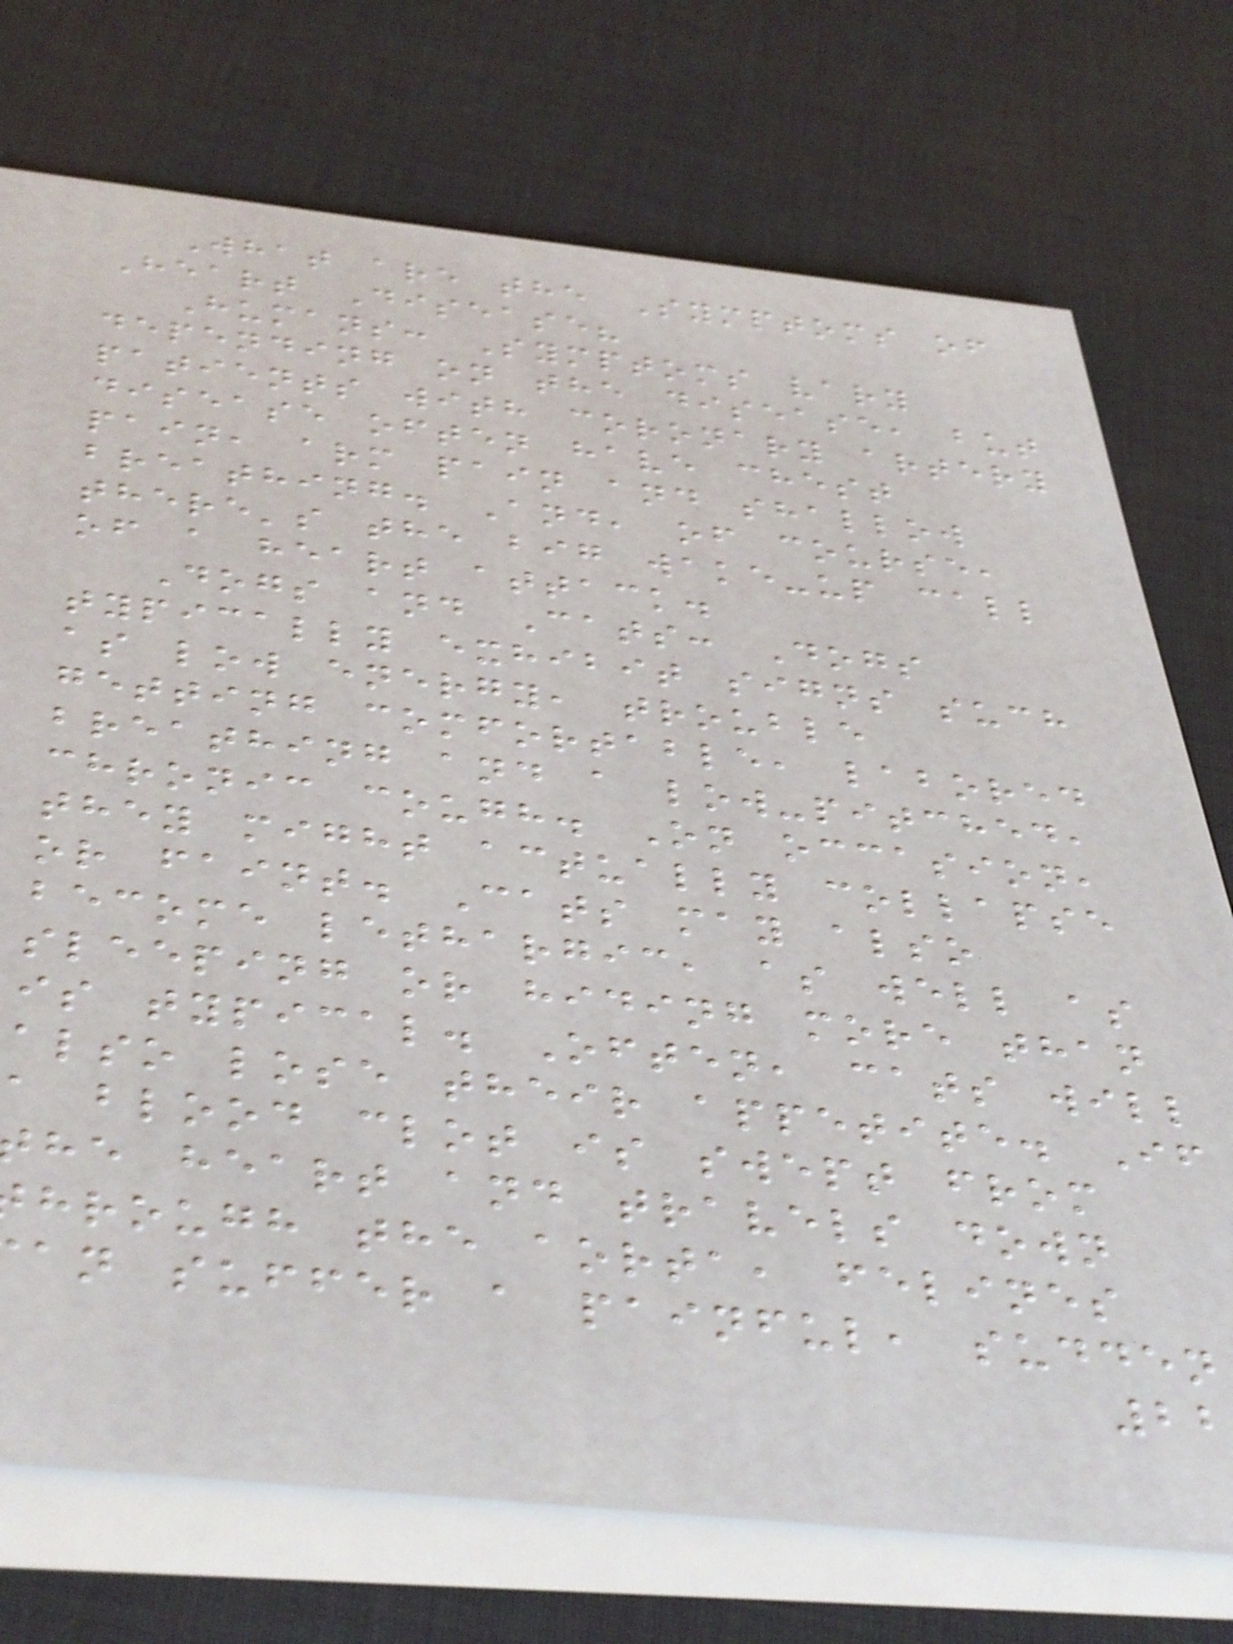What are the Symptoms of
Heart Disease?
Humans: Symptoms vary
depending on the disease, but
patients with coronary artery
disease often have chest
pain, arm pain and shallow
breathing. And, of course,
there's the big wake-up call
of a heart attack.
Dogs and Cats: Dogs
typically exhibit signs such
as low energy, trouble
getting comfortable, labored
breathing and a low-pitched,
chronic cough. On occasion,
they might actually collapse
or faint. Cats may also
become lethargic, as well as
sleeping or hiding more than
is typical. Often, cats will
also lose their appetite. If
a blood clot is swept from
he heart and travels down
hrough the aorta, felines
an suffer a painful, sudden
